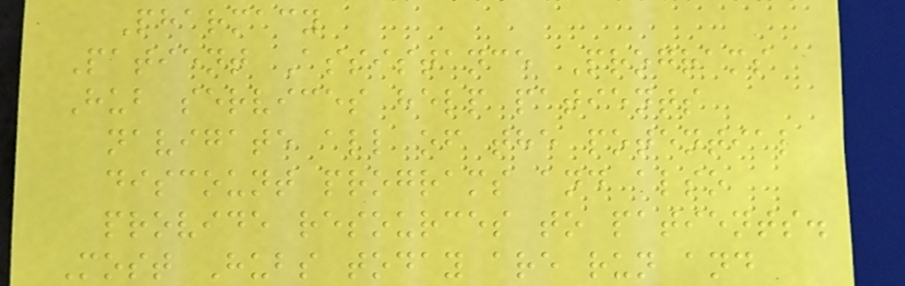Pharmacy
Patient Assistance Programs
Hub services help patients
navigate all of the potential
discount programs and also
provide resources to patients.
Most Hubs today are run and
